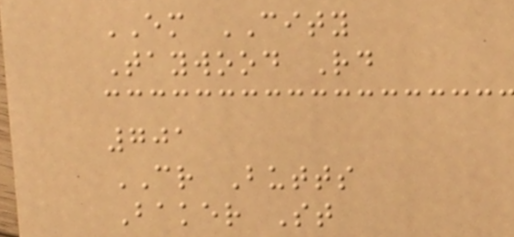EM CITY
Taywood Rd
701
CR Butts
Baker St
